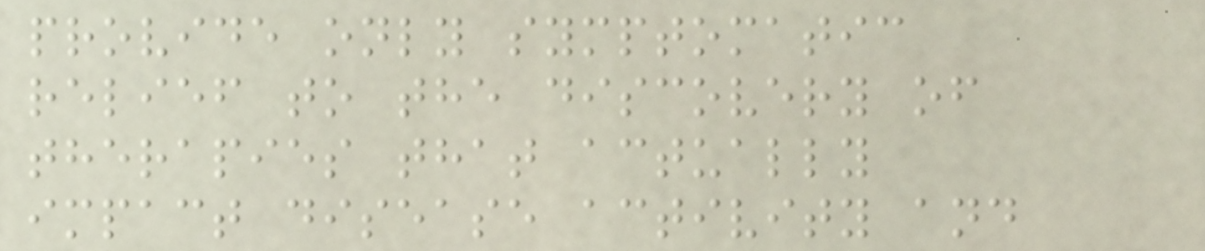provide only symptomatic
relief to the discovery of
therapies that actually
impact disease activity and
